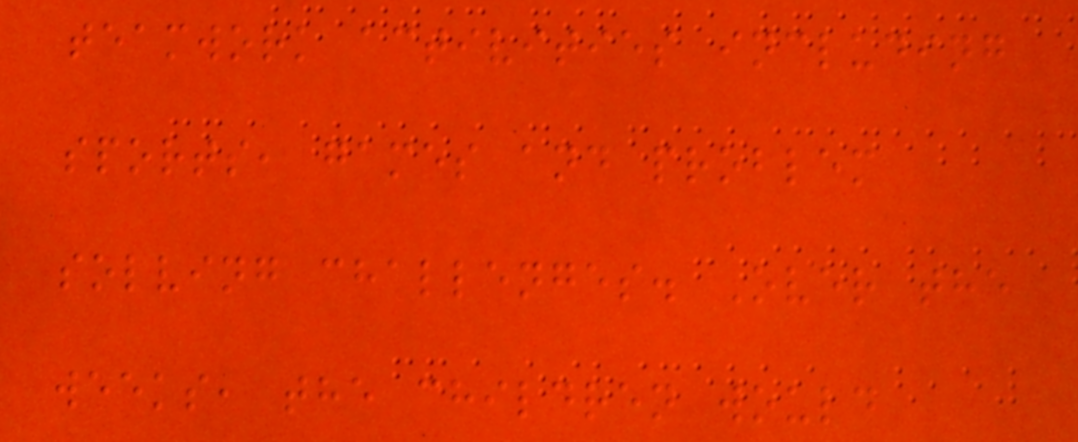teamwork activities including
sports, games and problem
solving challenges. Over the
weeks, the children would
